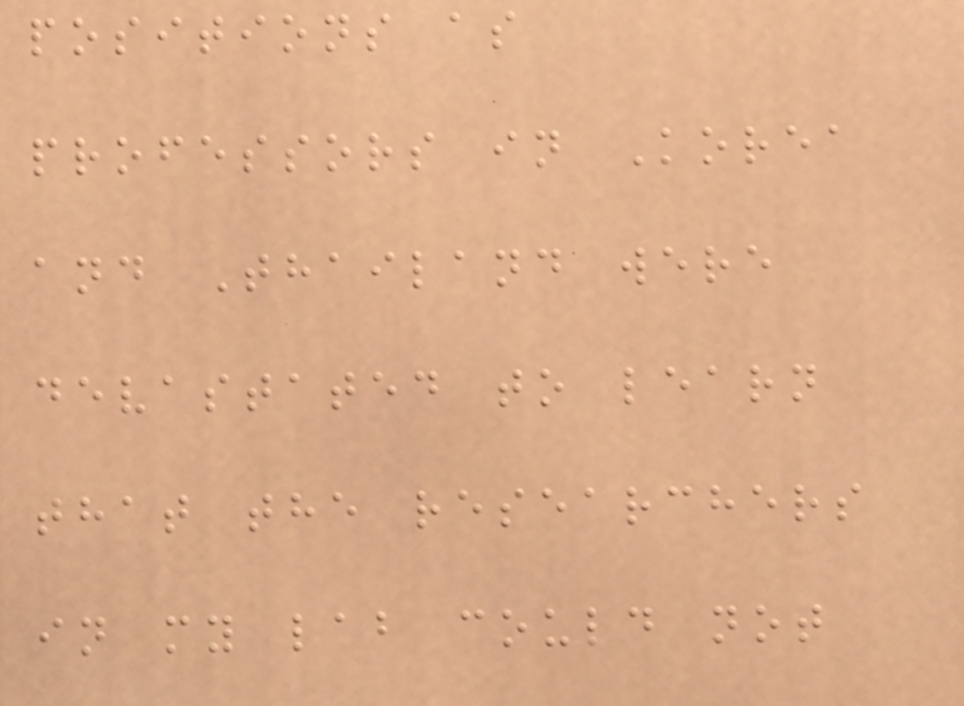positions as
professors in Korea
and Thailand were
devastated to learn
that the researchers
in my lab could not
